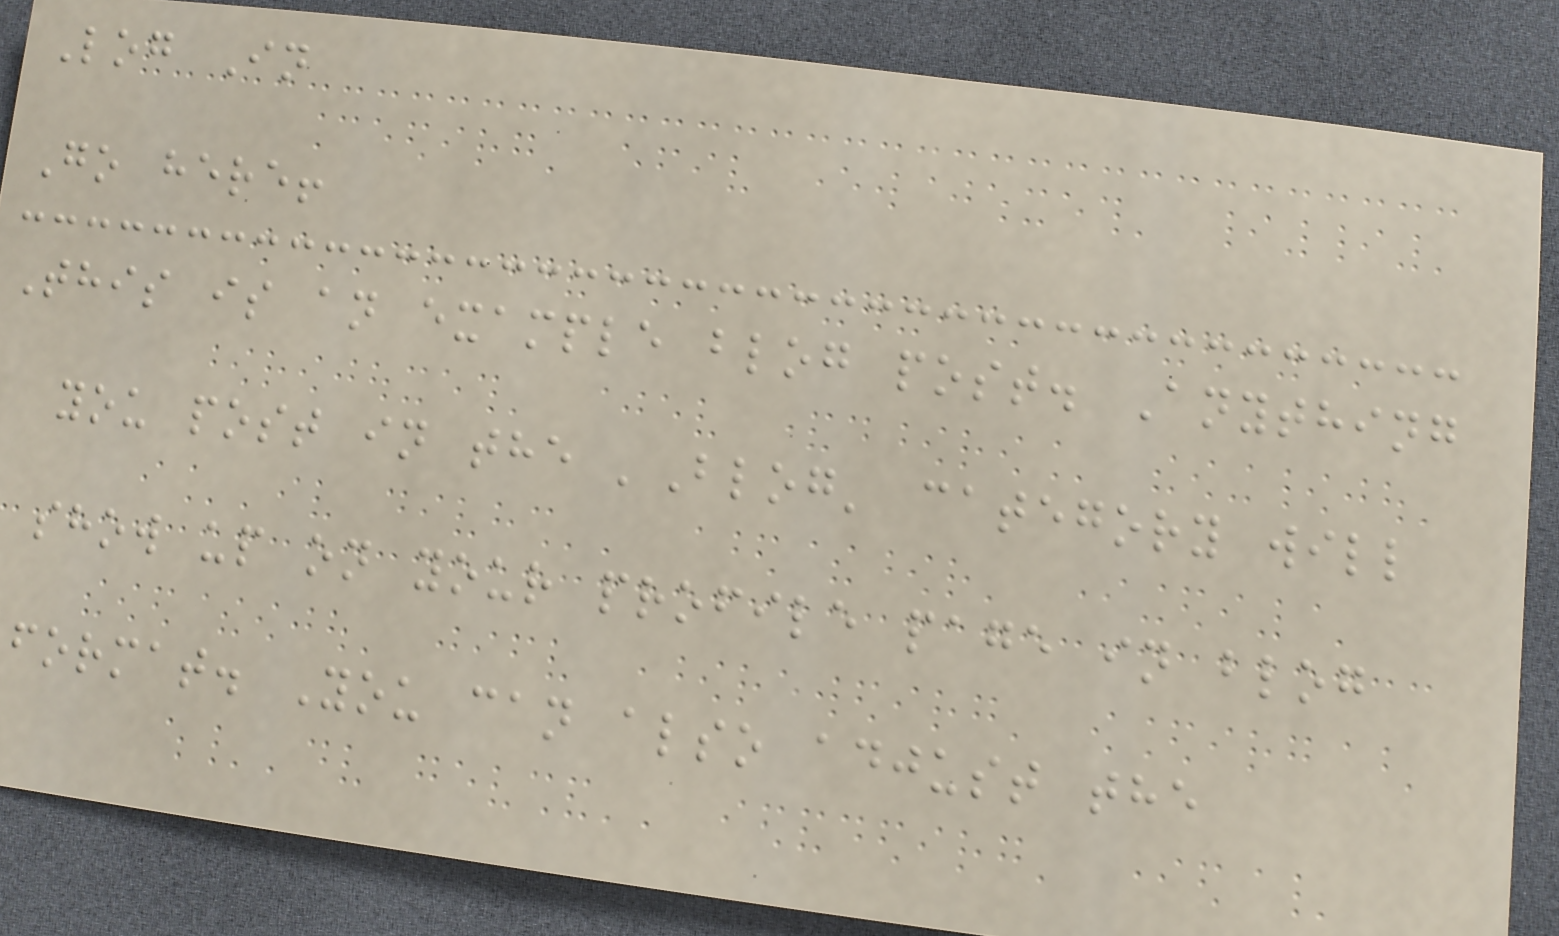Log In
Go here!
This is an example blog post. Anything
you post in the 'Blog' category will
show up on your profile page in blog
format. You can also adjust the
